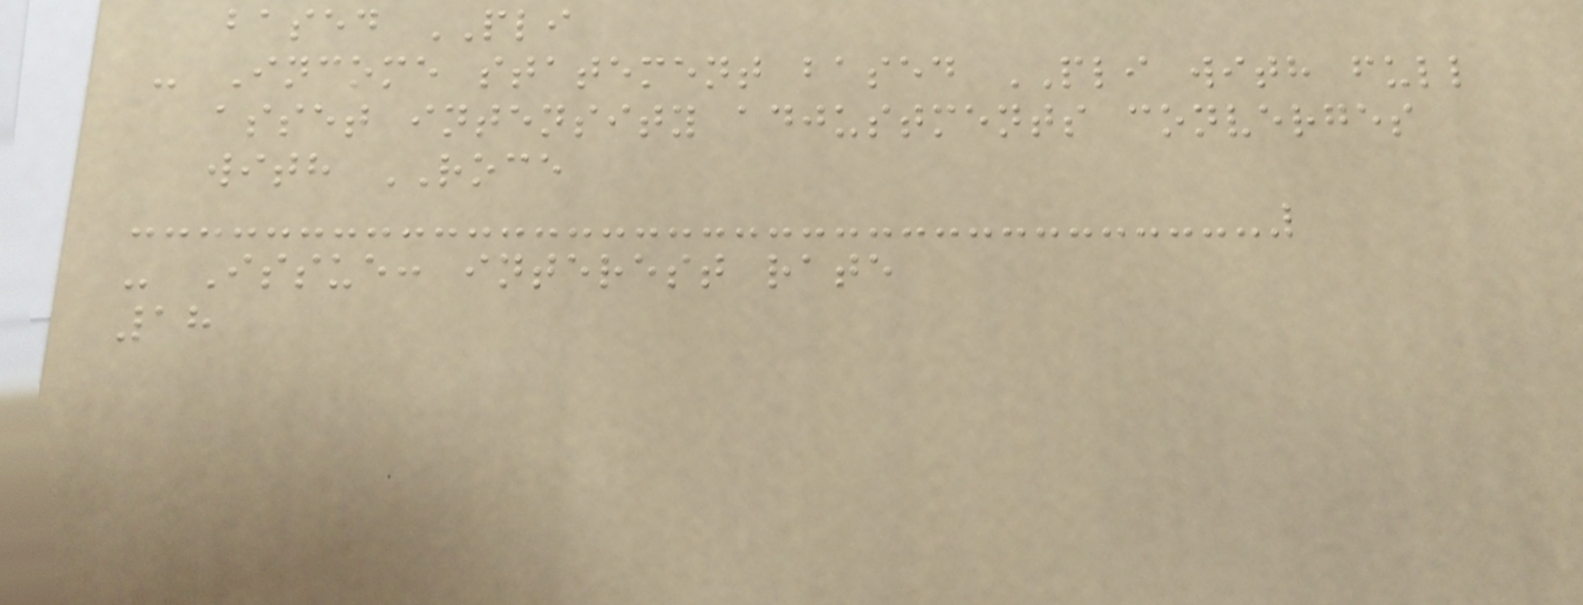based PLI
- Income statement based PLI with full
asset intensity adjustments converges
with ROCE
- Issue: interest rate
18
